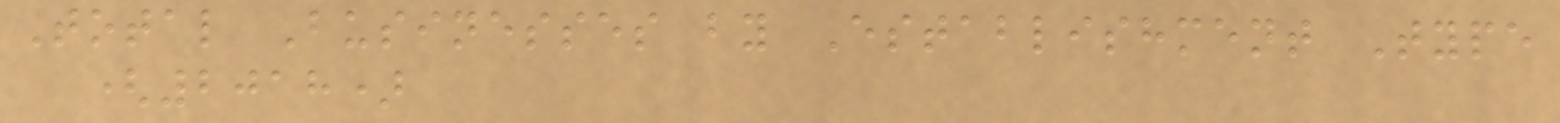Total Businesses by Establishment Type
(2018)
